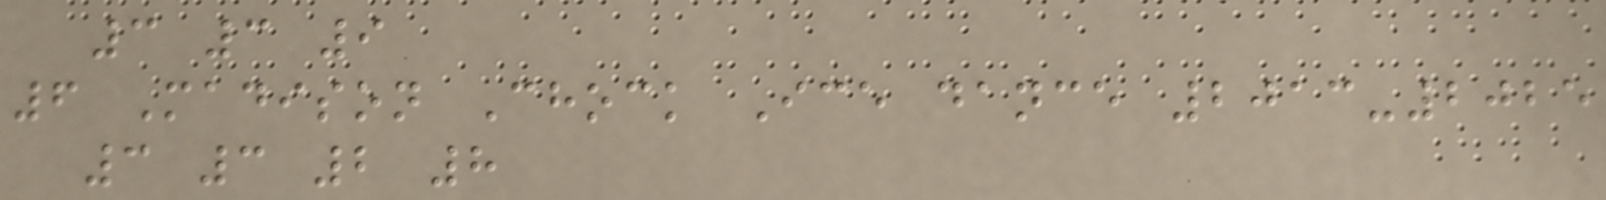3 3 9
6 Madison Chock Ice dance 2013-2025
3 3 2 8
